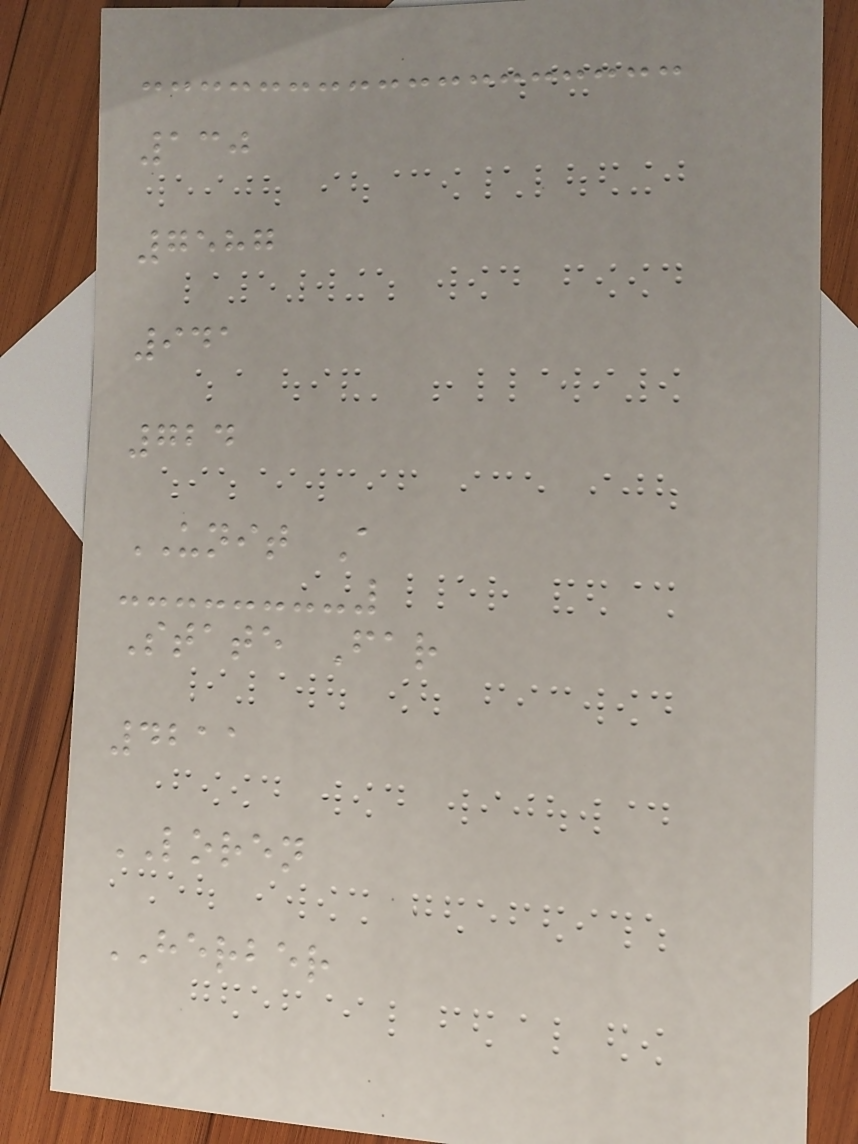130
7587
941
724
UNIT A
State Far
4211
LOREN
HERBER
